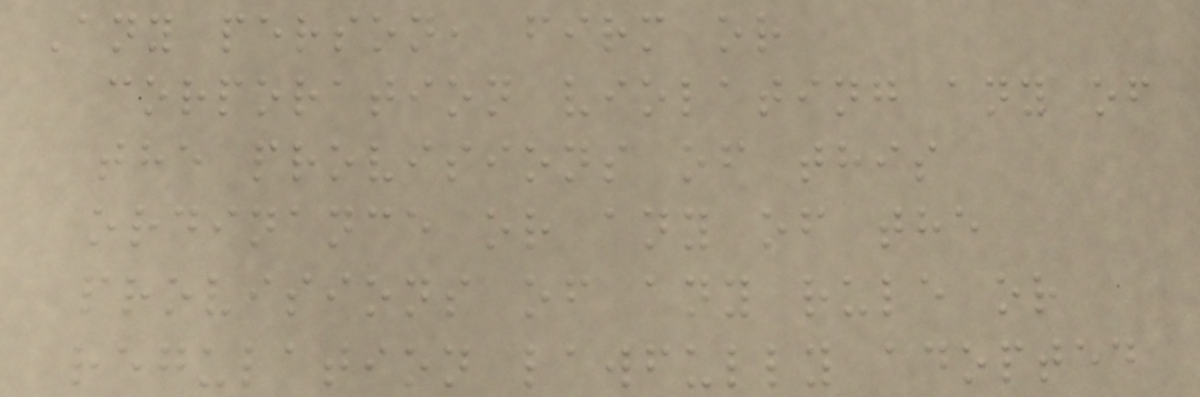Any person, firm or
corporation violating any of
the provisions of this
ordinance or any of the
provisions of any rule or
regulation lawfully adopted
